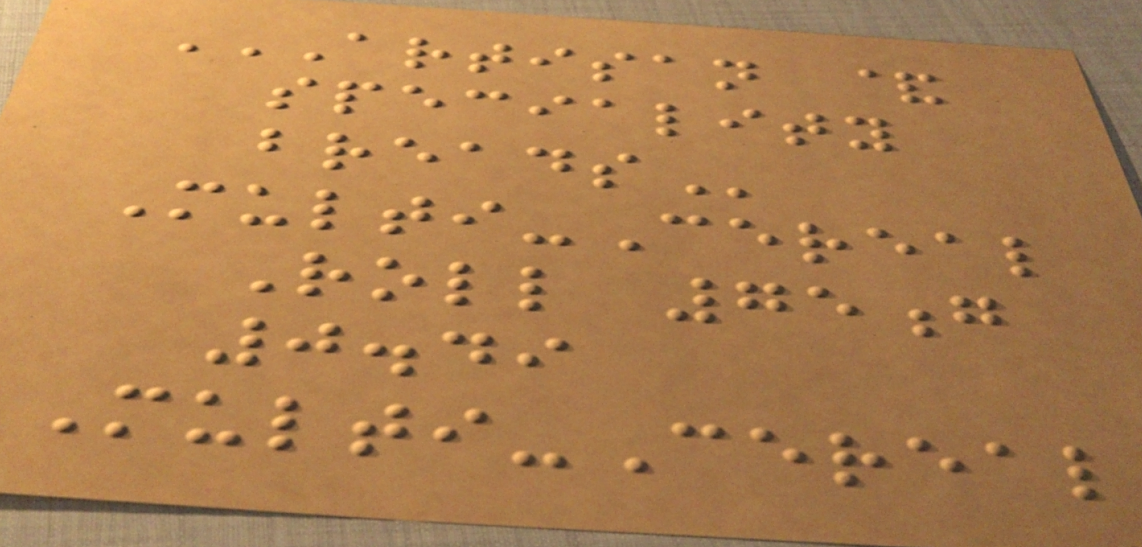ARTISAN &
SPECIALITY
BREADS
Multi-Cereal
Roll 75g
0.49
Multi-Cereal
